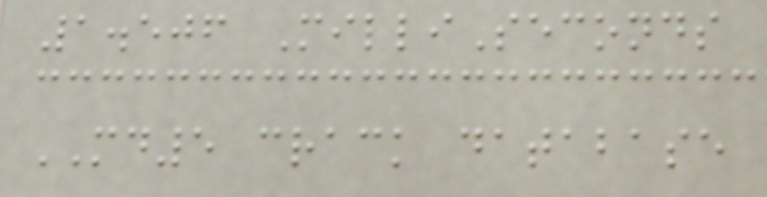1.506 MilliSeconds
MD5 crack database
